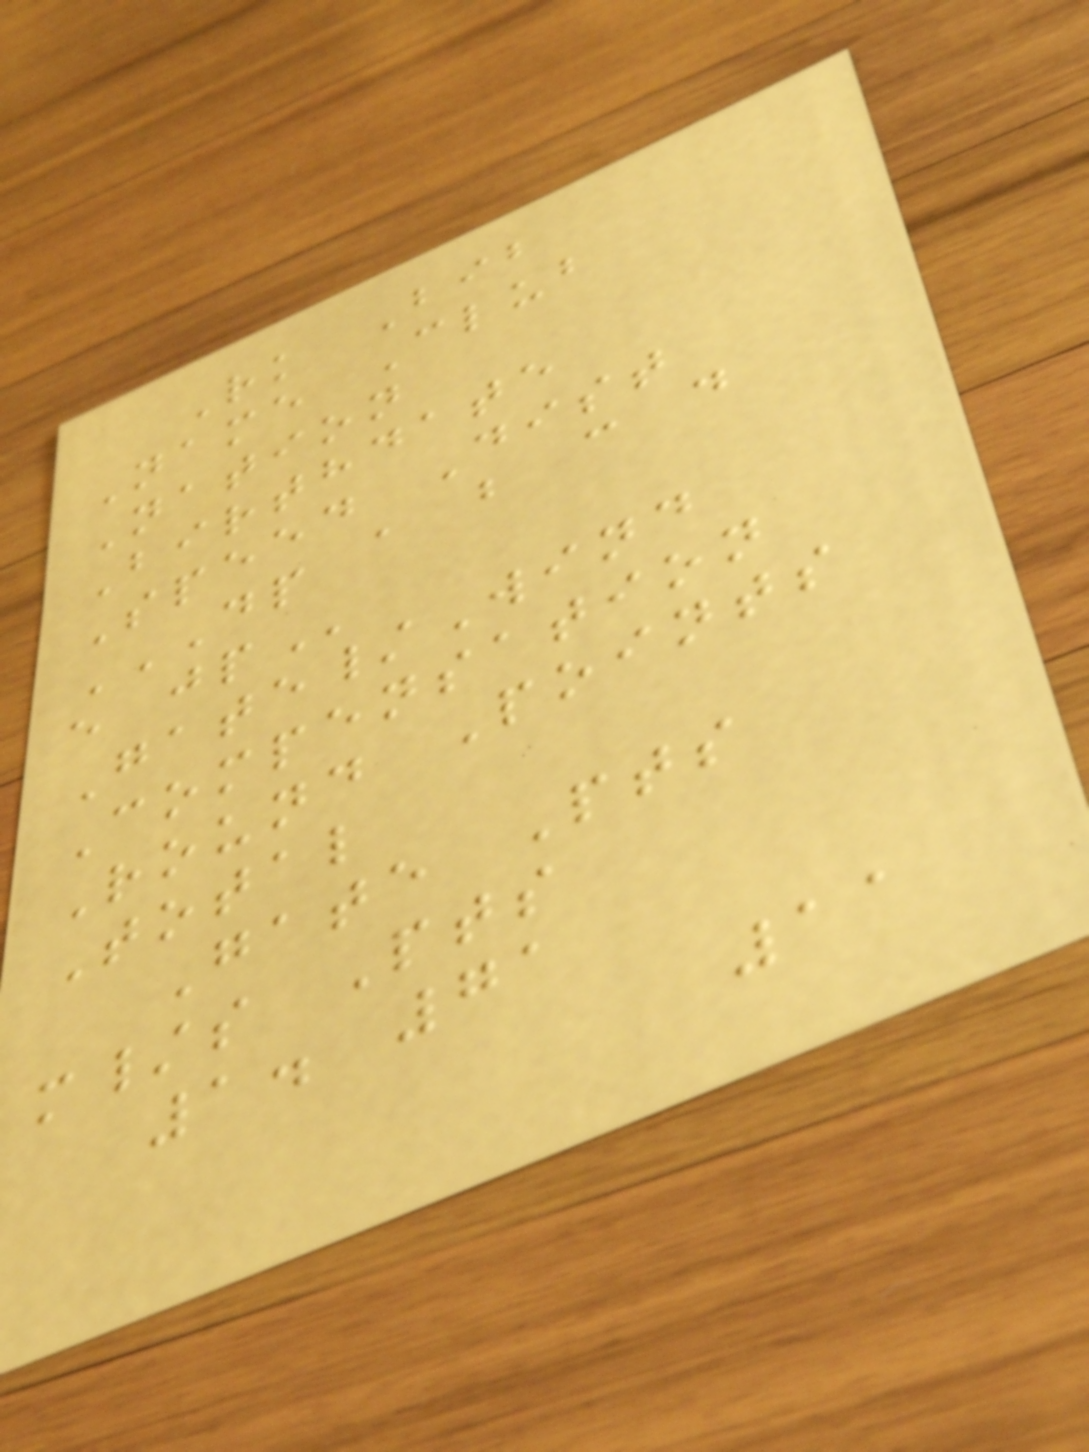Rk Bib
Name Club
Nation
Birthdate
Speed Dist
DP A B C D
E JP
Gate/Wind
Compensation
Round Points
Total
Gate Pts
m/s Pts
1. 71
11
